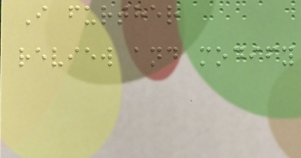I further
review and modify
